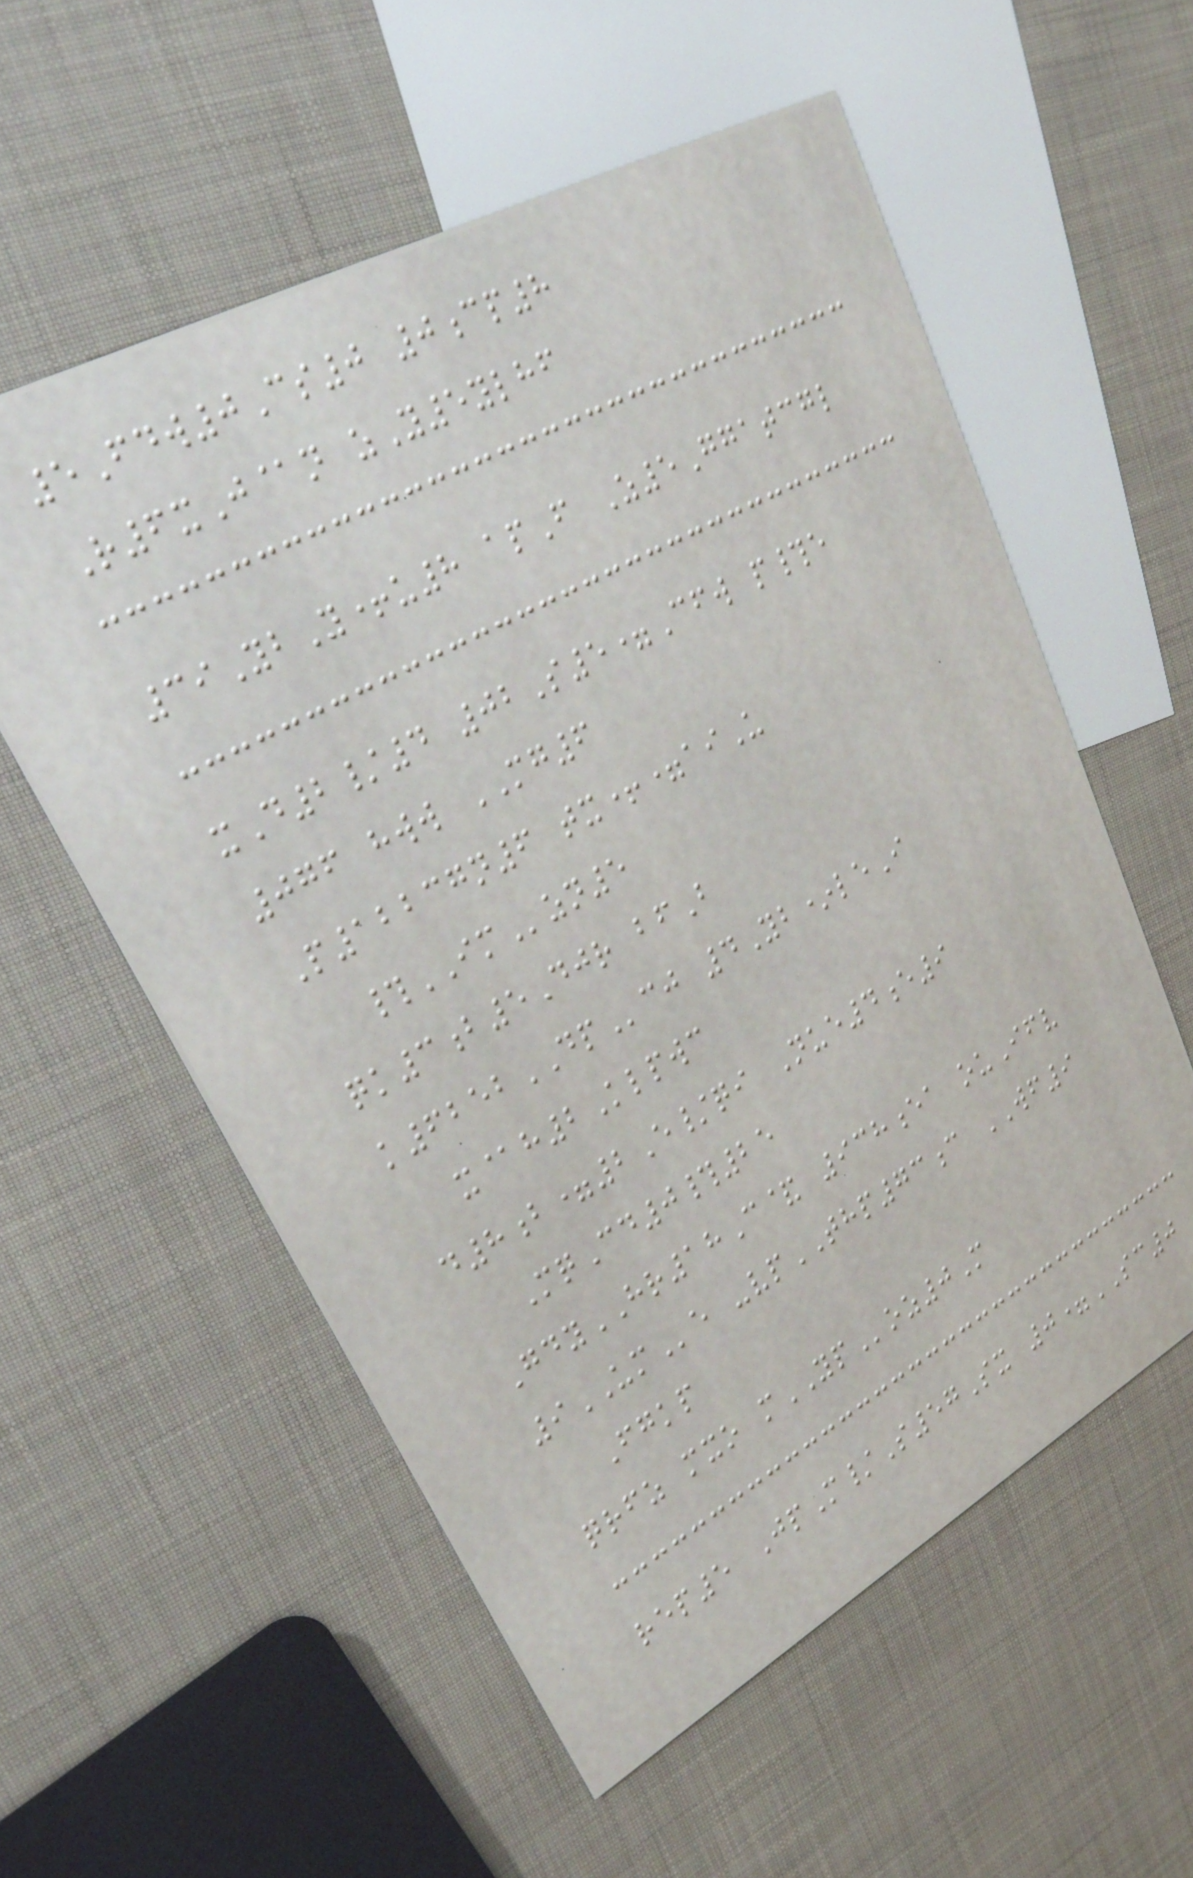5Fdw0Cs0 0cp8
R6xJ@n zY5ylhf
39YbY+u8 apF Z5Ggatcgl
xD2/4 02S5=Cfw p#e
076 hww MG6
P12237n6 tx+=aiU
#IMzn5
qk3b5Djr bfB
k6252DPcj 4Yb*leI
x@h2Klpwc
d8b=2E/qi Nue4e9
MqCd0#25
GdyHR18C& 938ea ouIfv
9UMe -vpTHP73c WF9
Fgkp
qrfz mxo mYPoz0M
rep5 JpM/S57Sx 0=SC0
